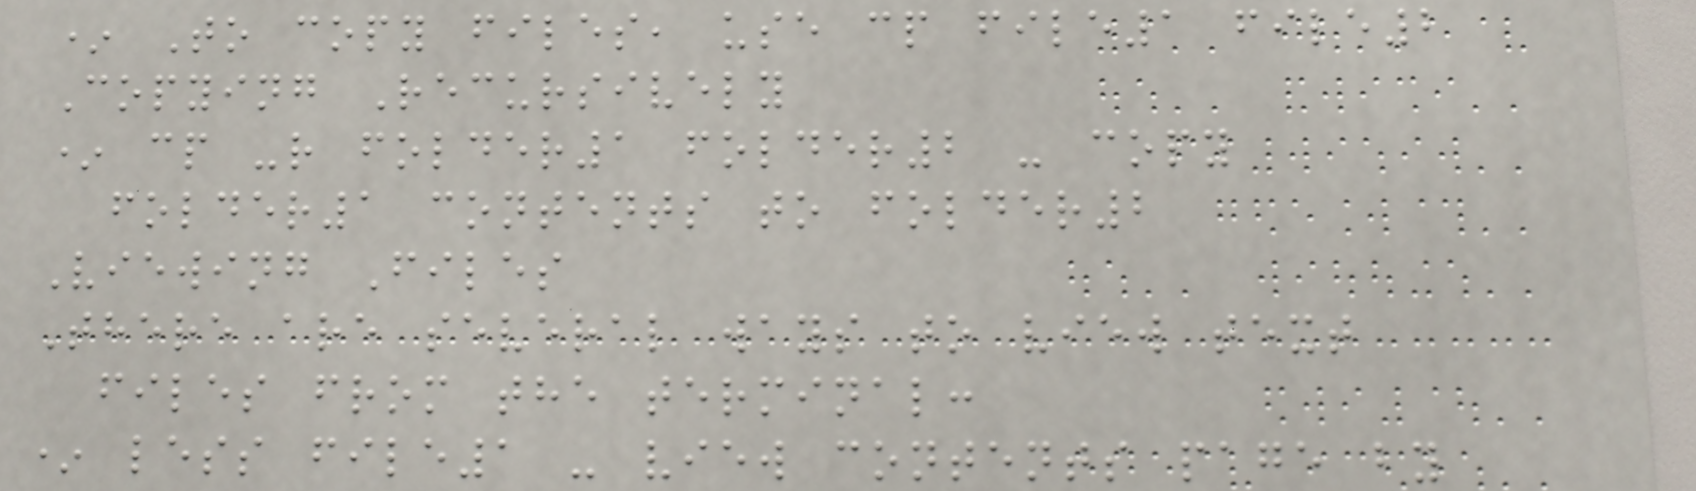* To copy files, use cp file1 file2
Copying Recursively
* cp -r folder1 folder2 - copy
folder1 contents to folder2
Viewing Files
There are several ways to view text
files from the terminal:
* less file1 - view contents page by
